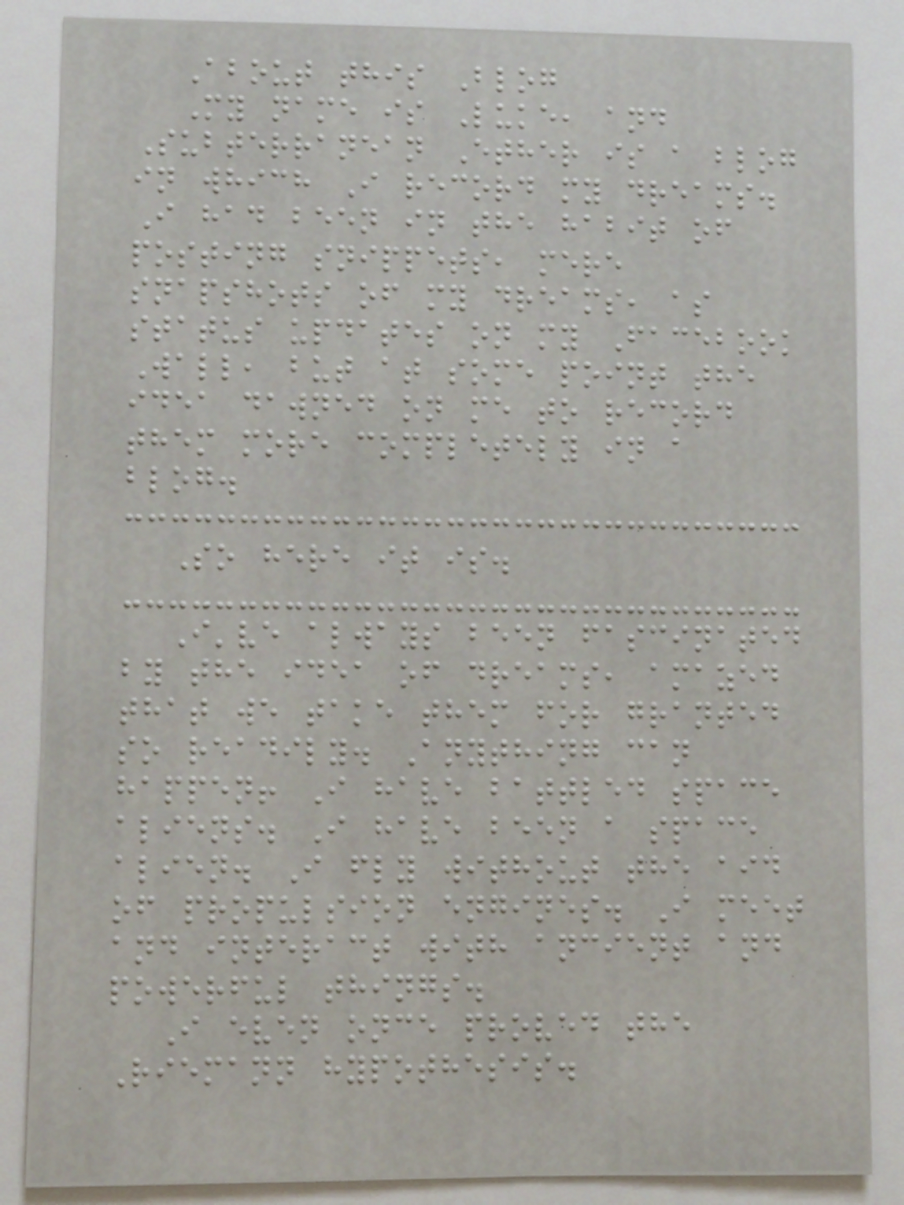About this Blog
My name is Luke, and
Subterranean Ether is a blog
in which I record my dreams.
I had been in the habit of
posting snippets, mere
snapshots of my dreams, as
status updates on my Facebook
Wall, but at some point the
idea dawned on me to record
them more completely in a
blog.
So here it is.
I've always been fascinated
by the idea of dreams, amazed
that we take them for granted
so readily. Anything can
happen! I have battled space
aliens. I have been a space
alien. I fly without the aid
of propulsion engines. I meet
and interact with ancient and
powerful things.
I even once proved the
Riemann hypothesis.
